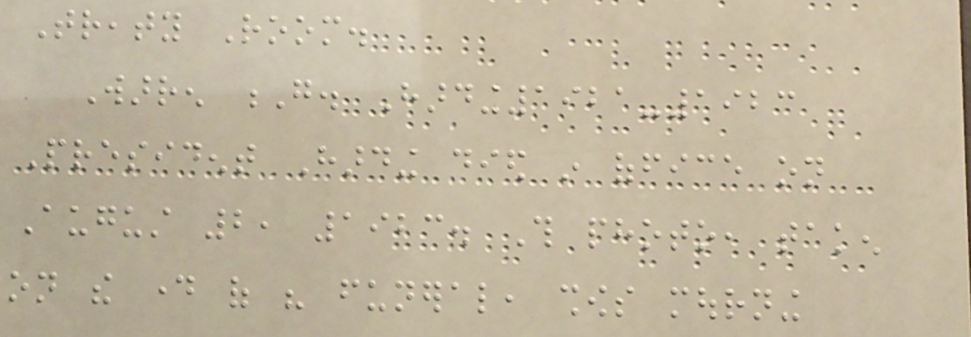Treaty Room.
Warren G. Harding1921-1923
President Harding died in office on
August 2, 1923. This photo, taken
on the day of his funeral, shows mourning
